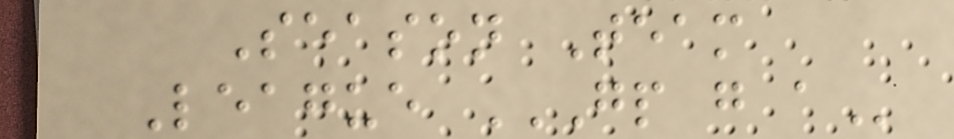Season Team
League GP G A
